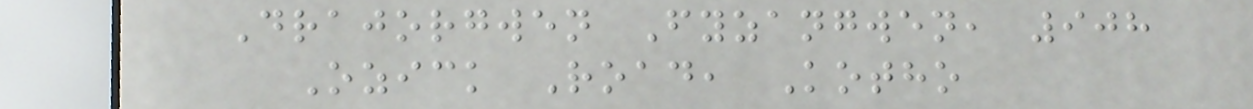Drajorgwen Fyzangwen, 908
Ozick Road, Kotho
